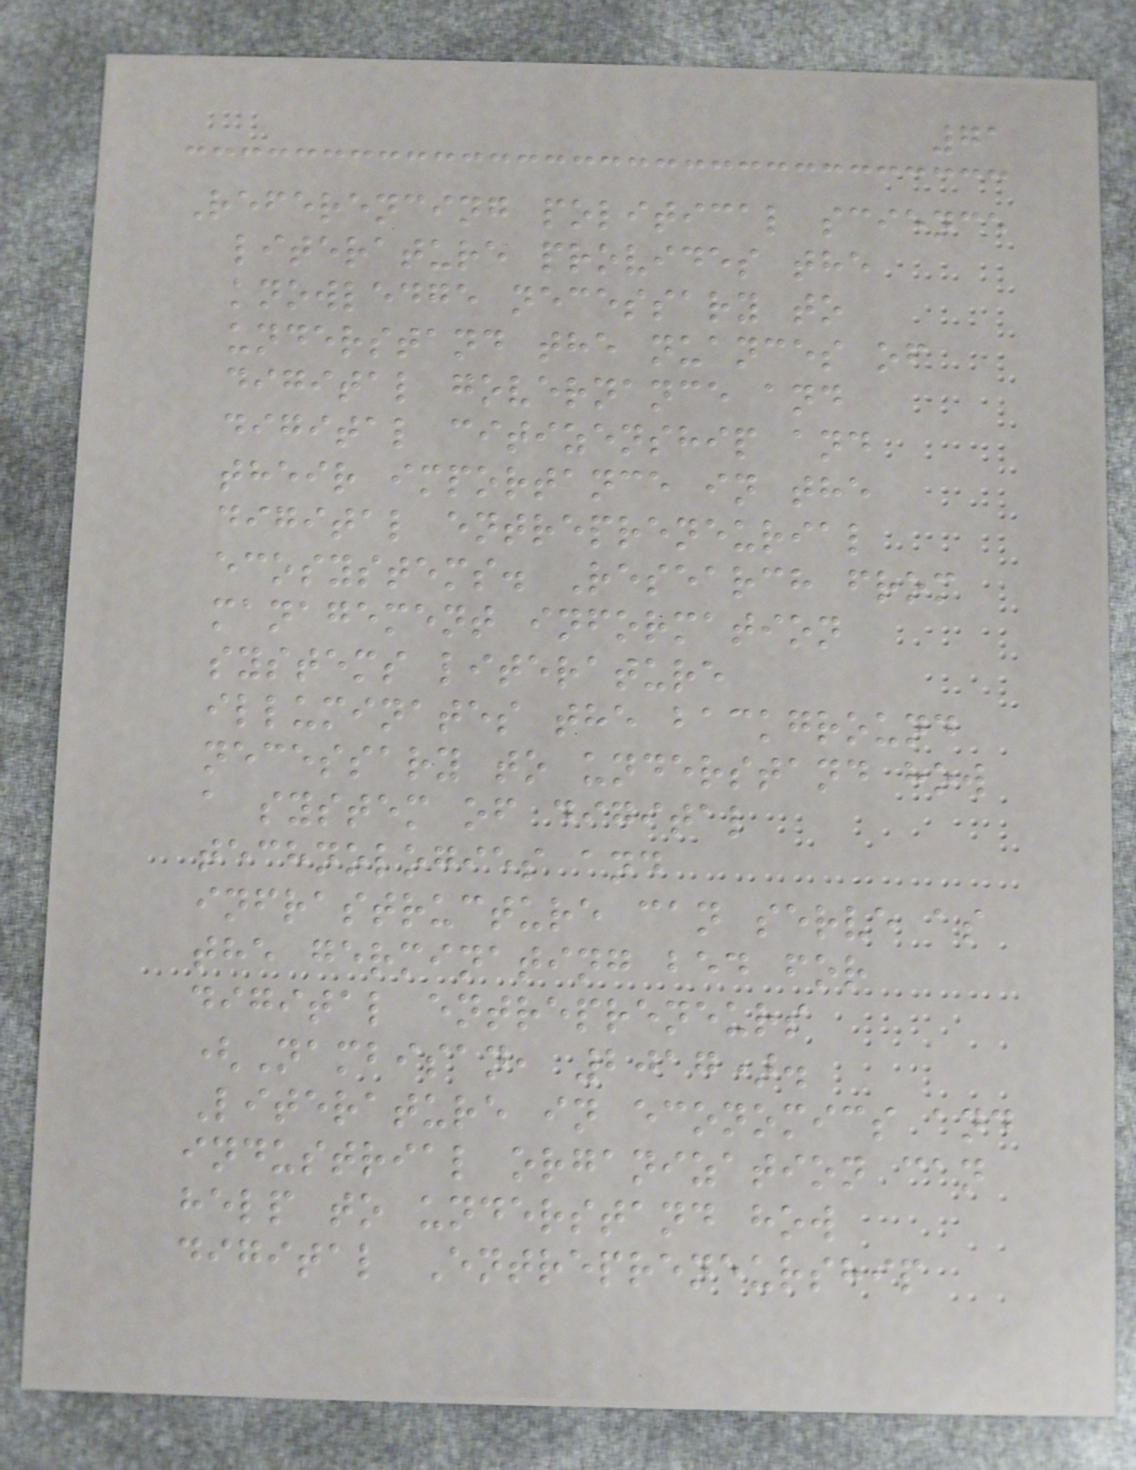71
Referencing political science
literature provides the
knowledge necessary to
understand the nuances of
digital governance and
digital citizenship and
their importance in the
digital entrepreneurial
ecosystems. Research from
management information
systems literature
illuminates the background
necessary to understand how
a system of digital
technologies and
infrastructure can serve as
the germinating bed for
digital entrepreneurs
(Nambisan, 2017).
Literature in economics and
industrial organization can
help to understand how
digital Entrepreneurship
